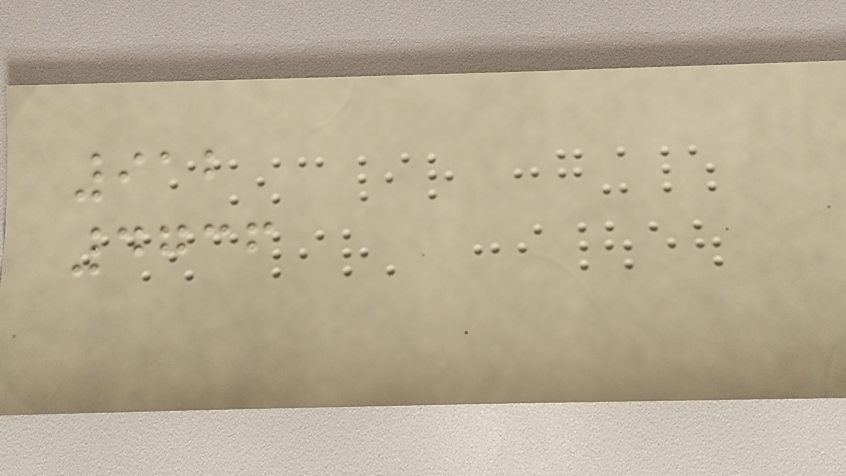912
4736
